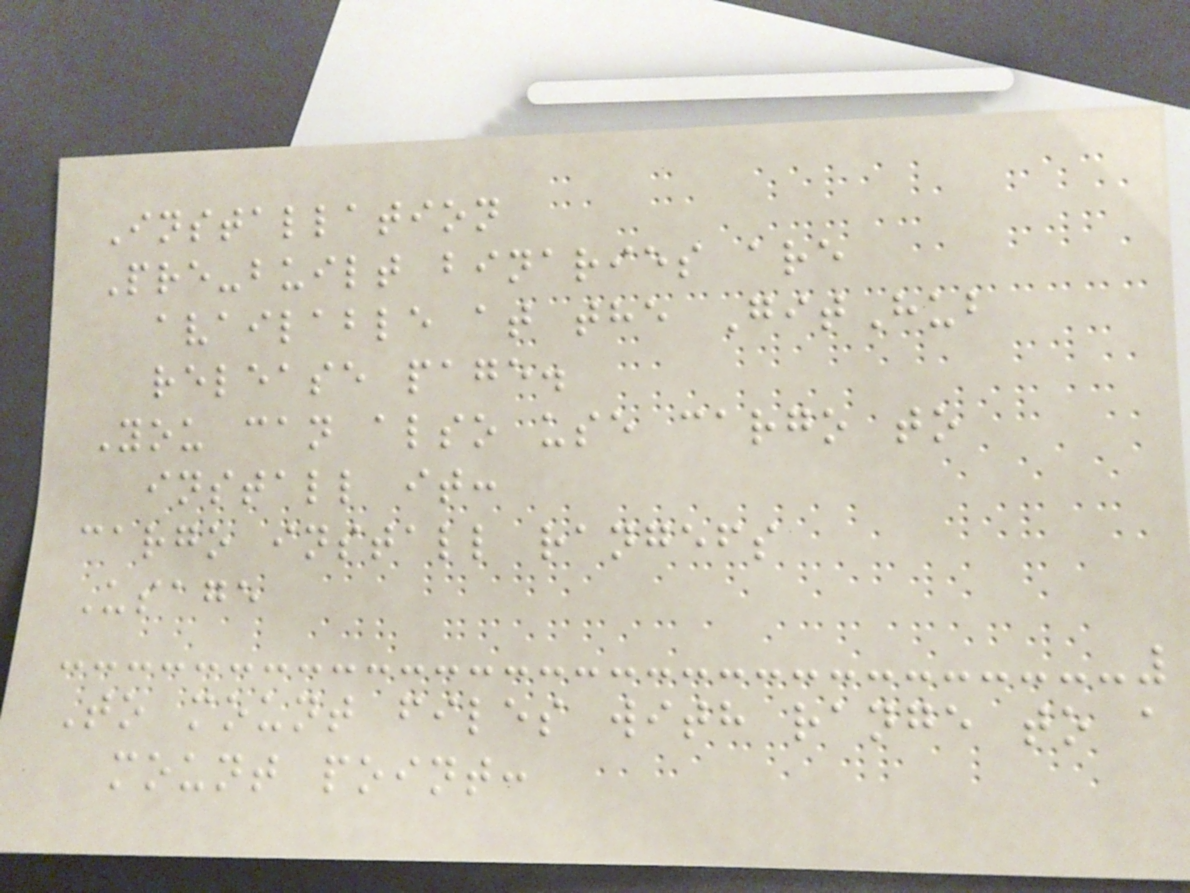Installation
Pre-built binaries are
available at the GitHub
release page.
You can also use cargo to
install it:
cargo install rangefs
Usage
To mount files with range to a
mount point:
